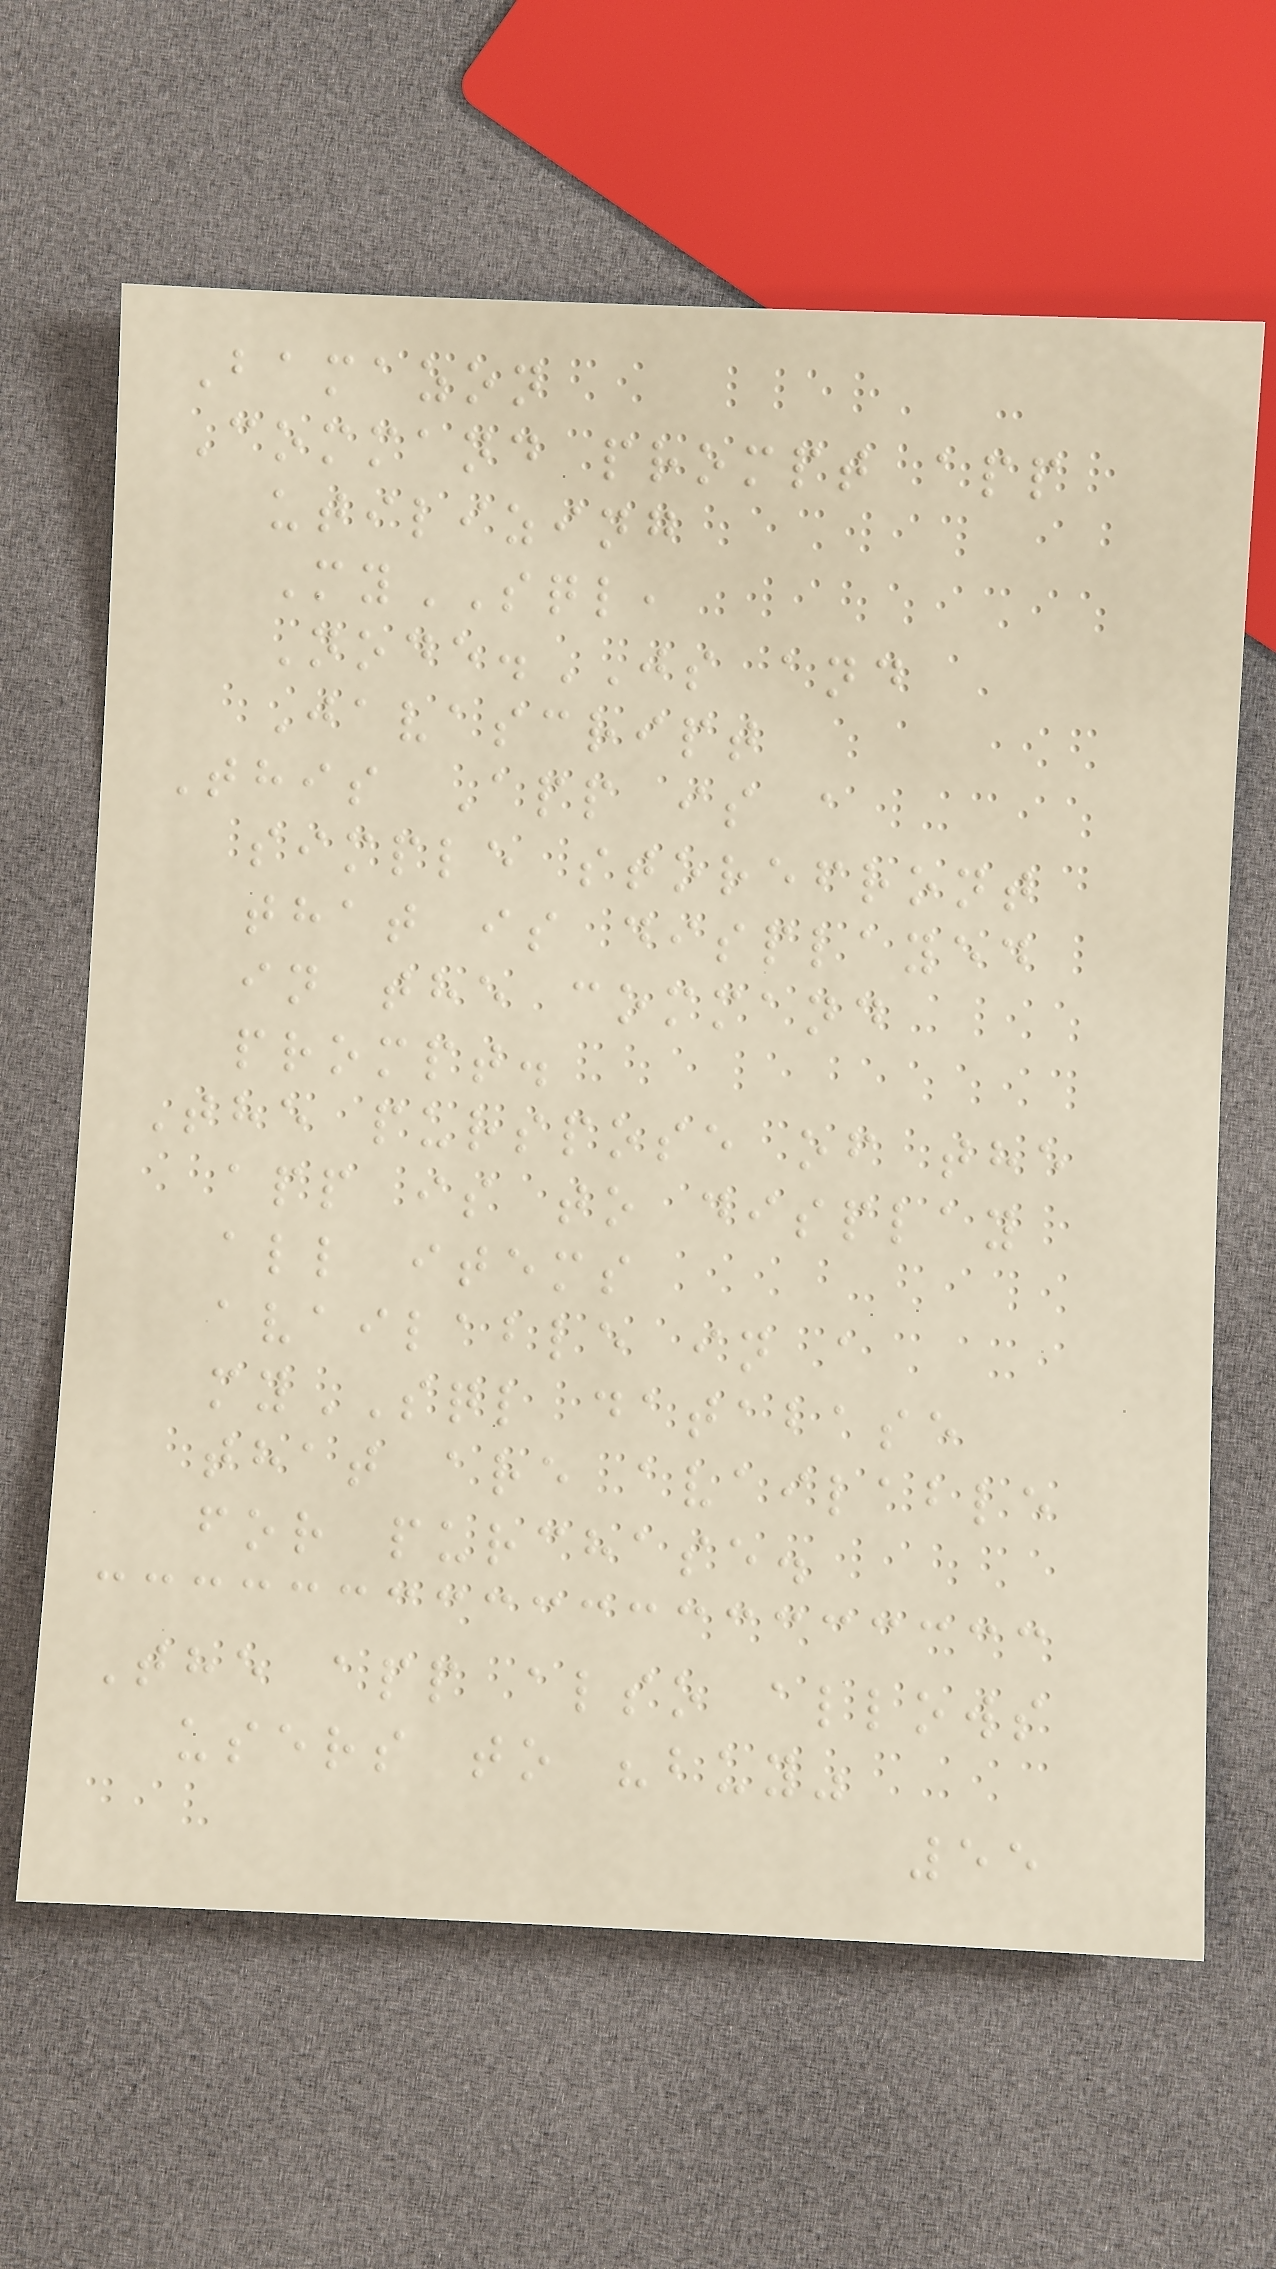Bamazon
Command prompt app
utilizing
MySQL,
Node.JS and
Javascript
This App is a
simple storefront
that is displayed
in the command
prompt.
The purspose of the
app is to display
all items
available in a
mySQL database
that are available
for purchase.
The app also allows
users to "buy"
55
